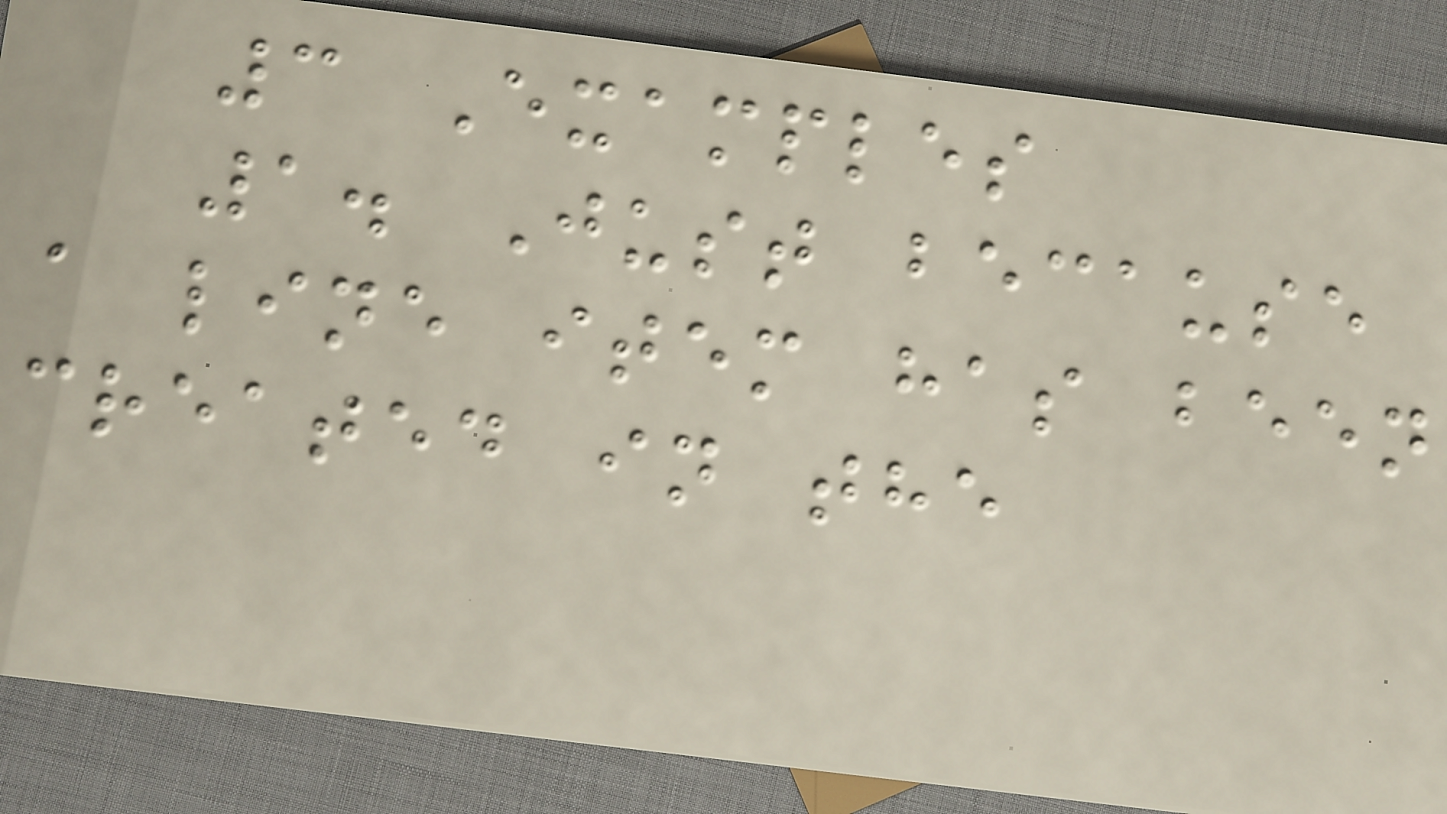3 Examples
1. Just because
a line item has been
created in the
